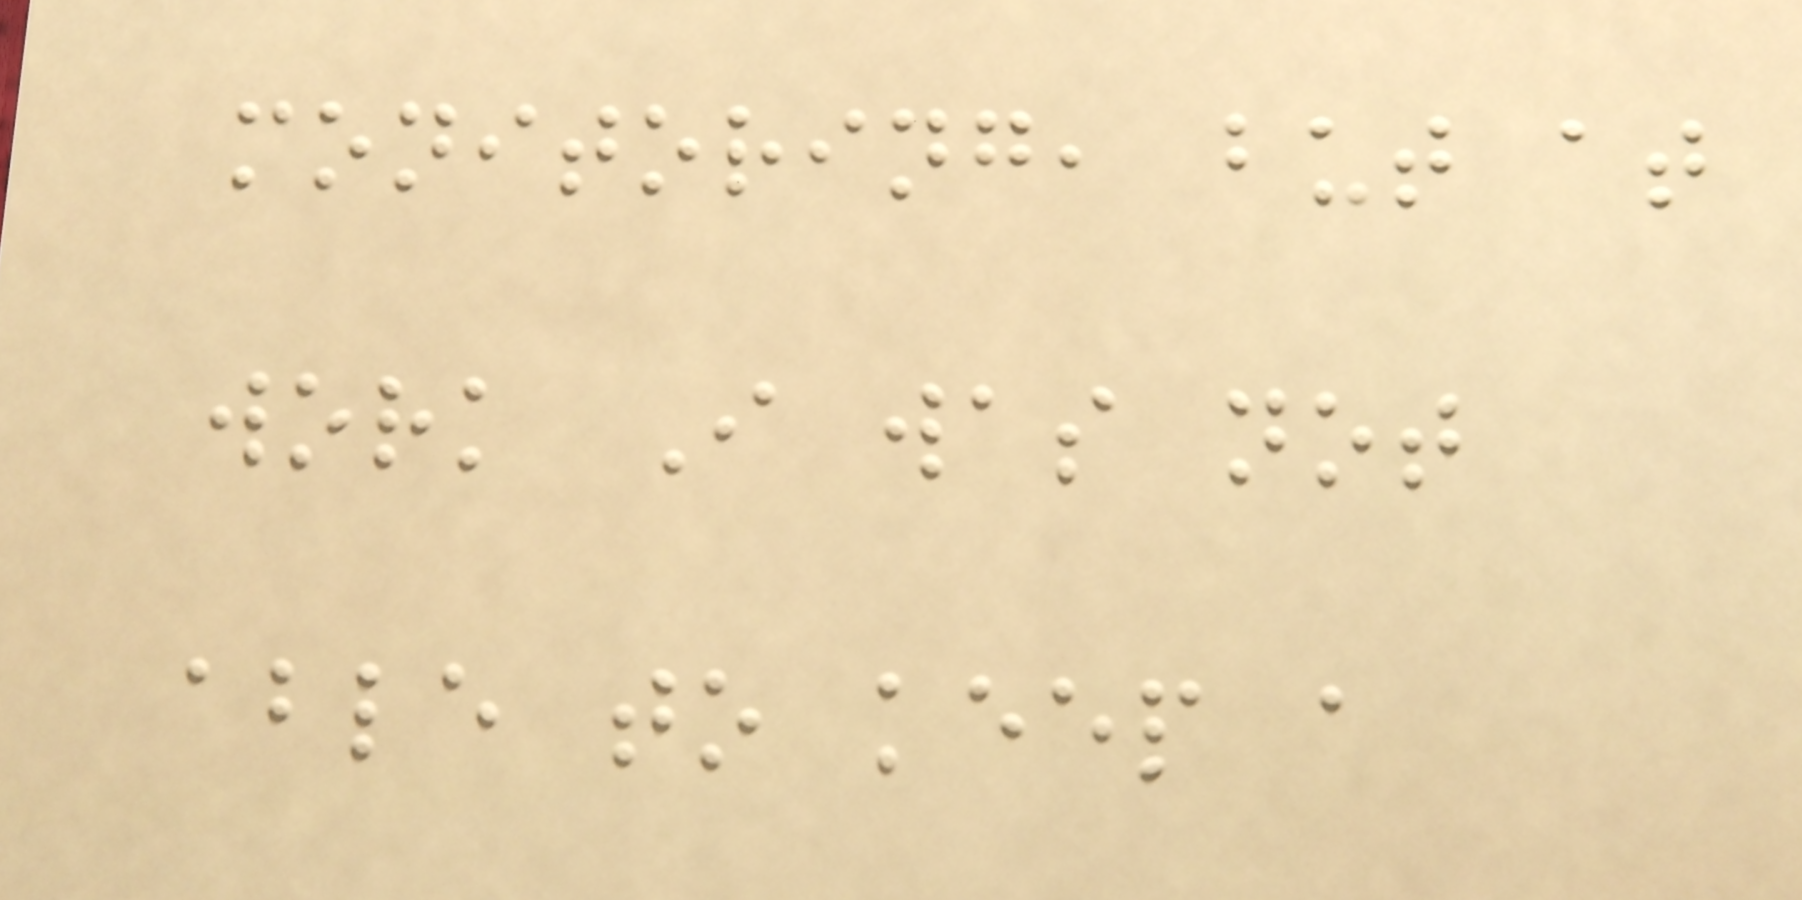monitoring, but at
work I was not
able to keep a
